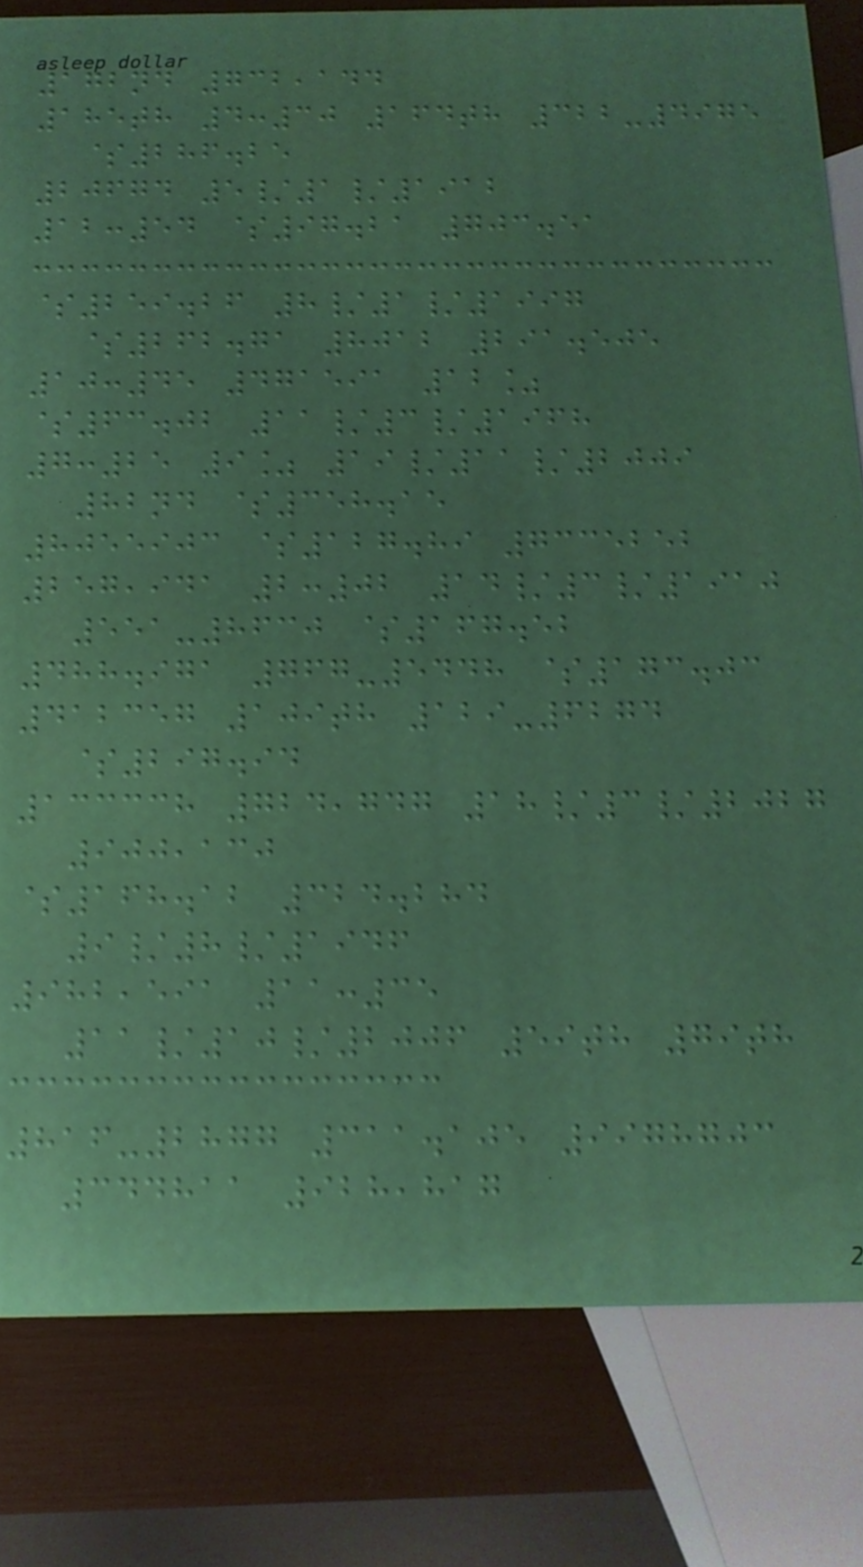172nd 732,144
185th 4:30 164th 322-4975
$286.25
20674 5/1/1912
12:54 $97.21 703.51
$259.26 8/1/1997
$262.71 8012 291.505
10:45 471591 12%
$63.02 11/3/1968
7:25 9% 19/11/2009
82nd $358.15
8055903 $127.89 7335252
257,941 2:02 14/3/1910
551-8630 $167.52
488.971 767-5448 $173.03
412357 109th 129-6274
$297.94
133338 724,747 18/3/2027
900,130
$168.12 324.284
9/8/1946
982,591 11:35
11/10/2006 59th 79th
816-2877 311.105 9978703
344811 928,817
